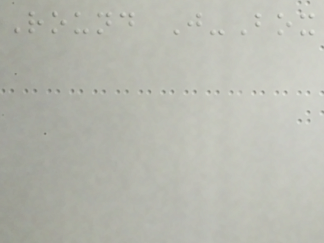Round J-Box
